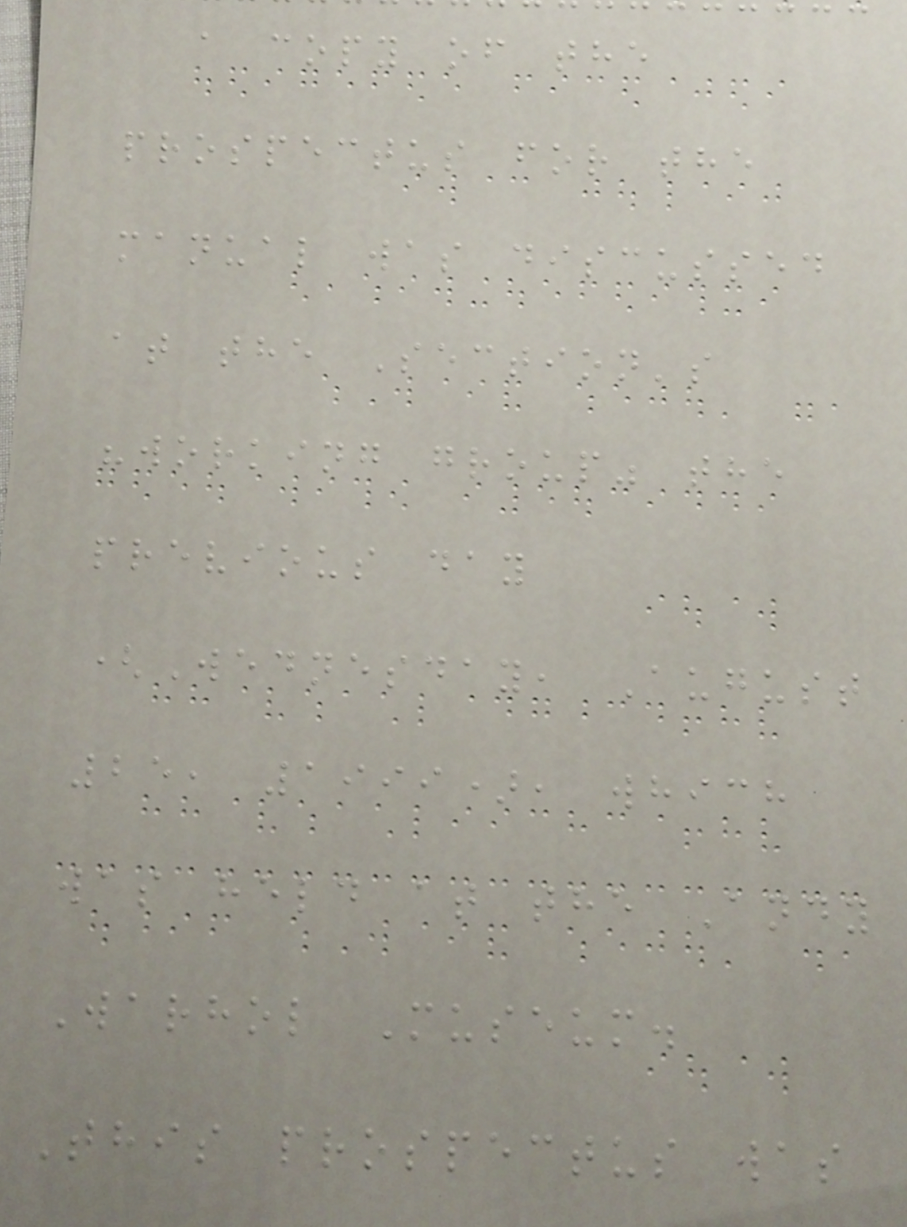a copy of the
prospectus for the
manual was discussed
at the Section's
"working group" the
previous day
(Wednesday, August
25, 1999), which
was held at the Andy
Warhol Museum.
This prospectus was
